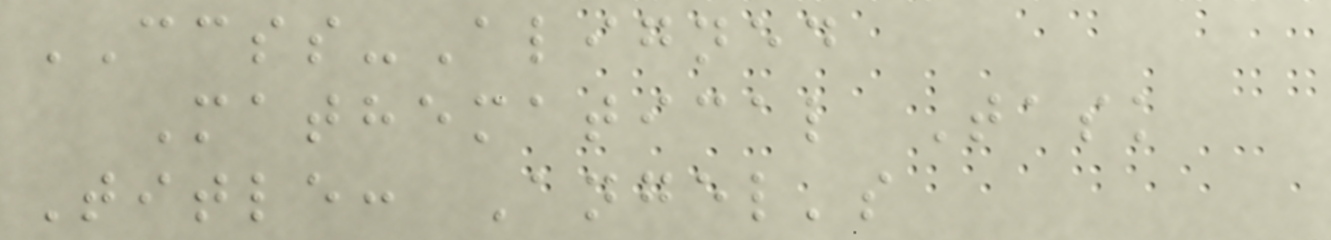CCSS-Aligned
Mathematical Task
Title: Angel's
